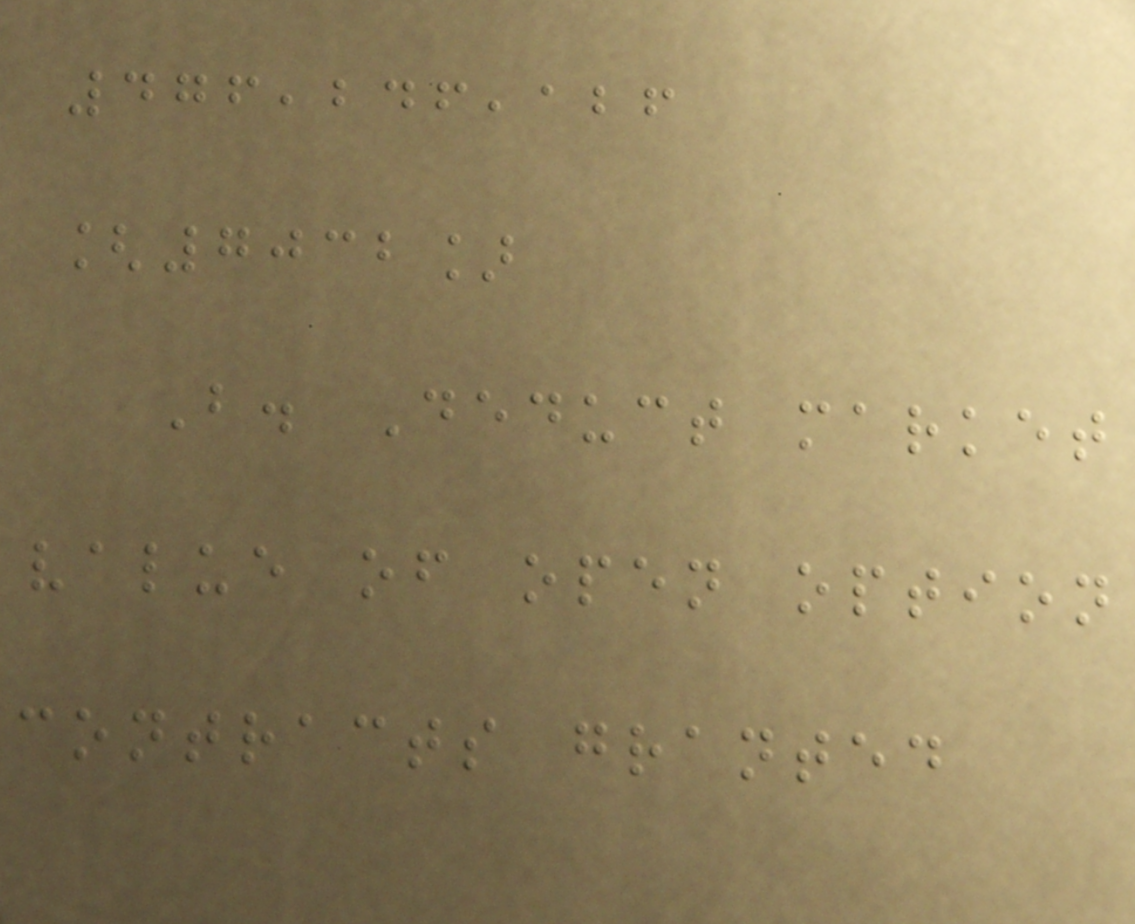476,246,126
[7032]
B. Deduct market
value of open option
contracts granted
